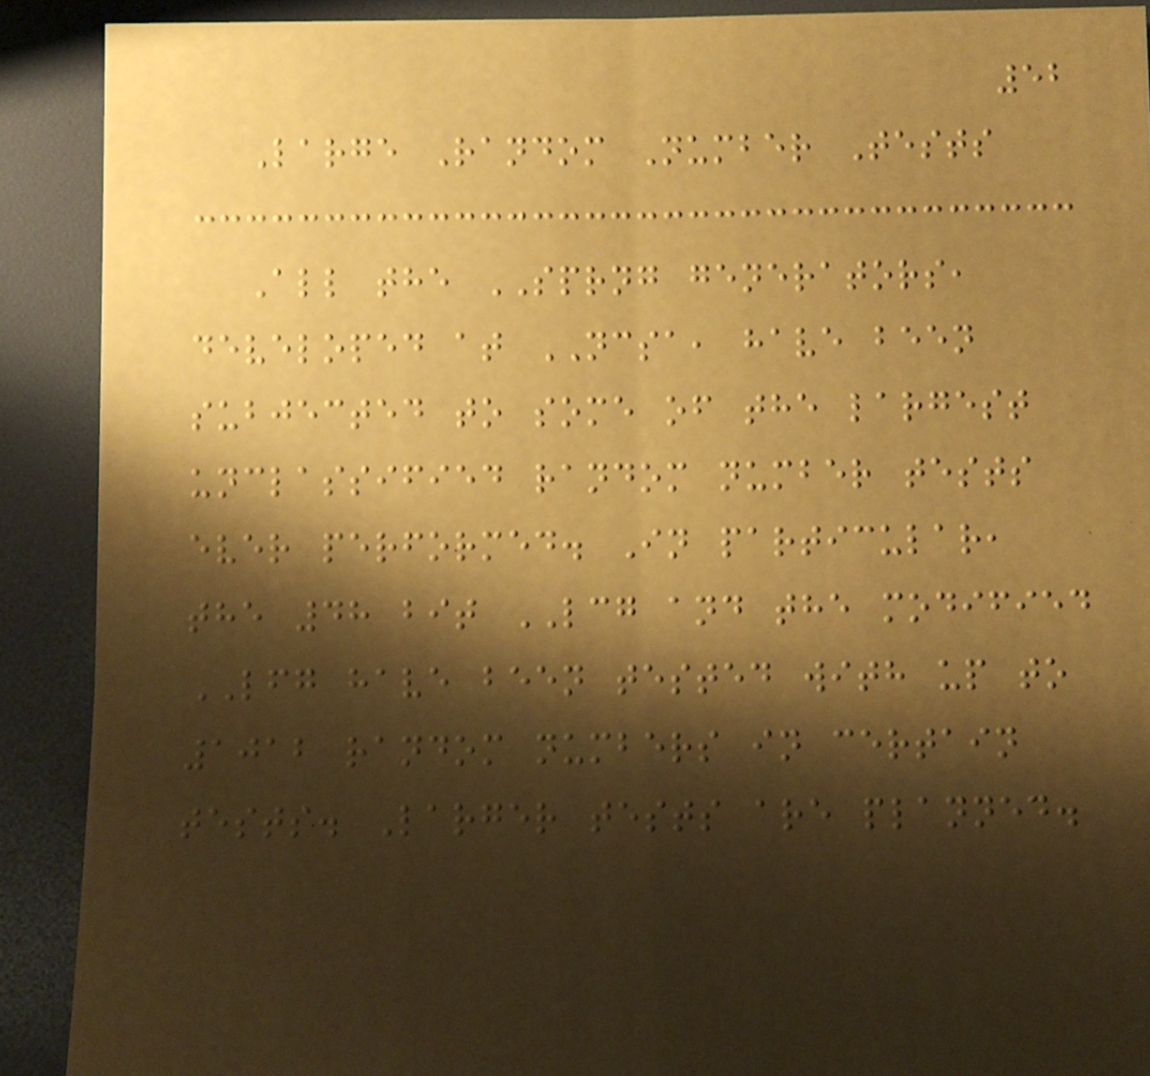52
Large Random Number Tests
All the SPRNG generators,
developed at NCSA, have been
subjected to some of the largest
unclassified random number tests
ever performed. In particular,
the 48 bit LCG and the modified
LFG have been tested with up to
1012 random numbers in certain
tests. Larger tests are planned.
